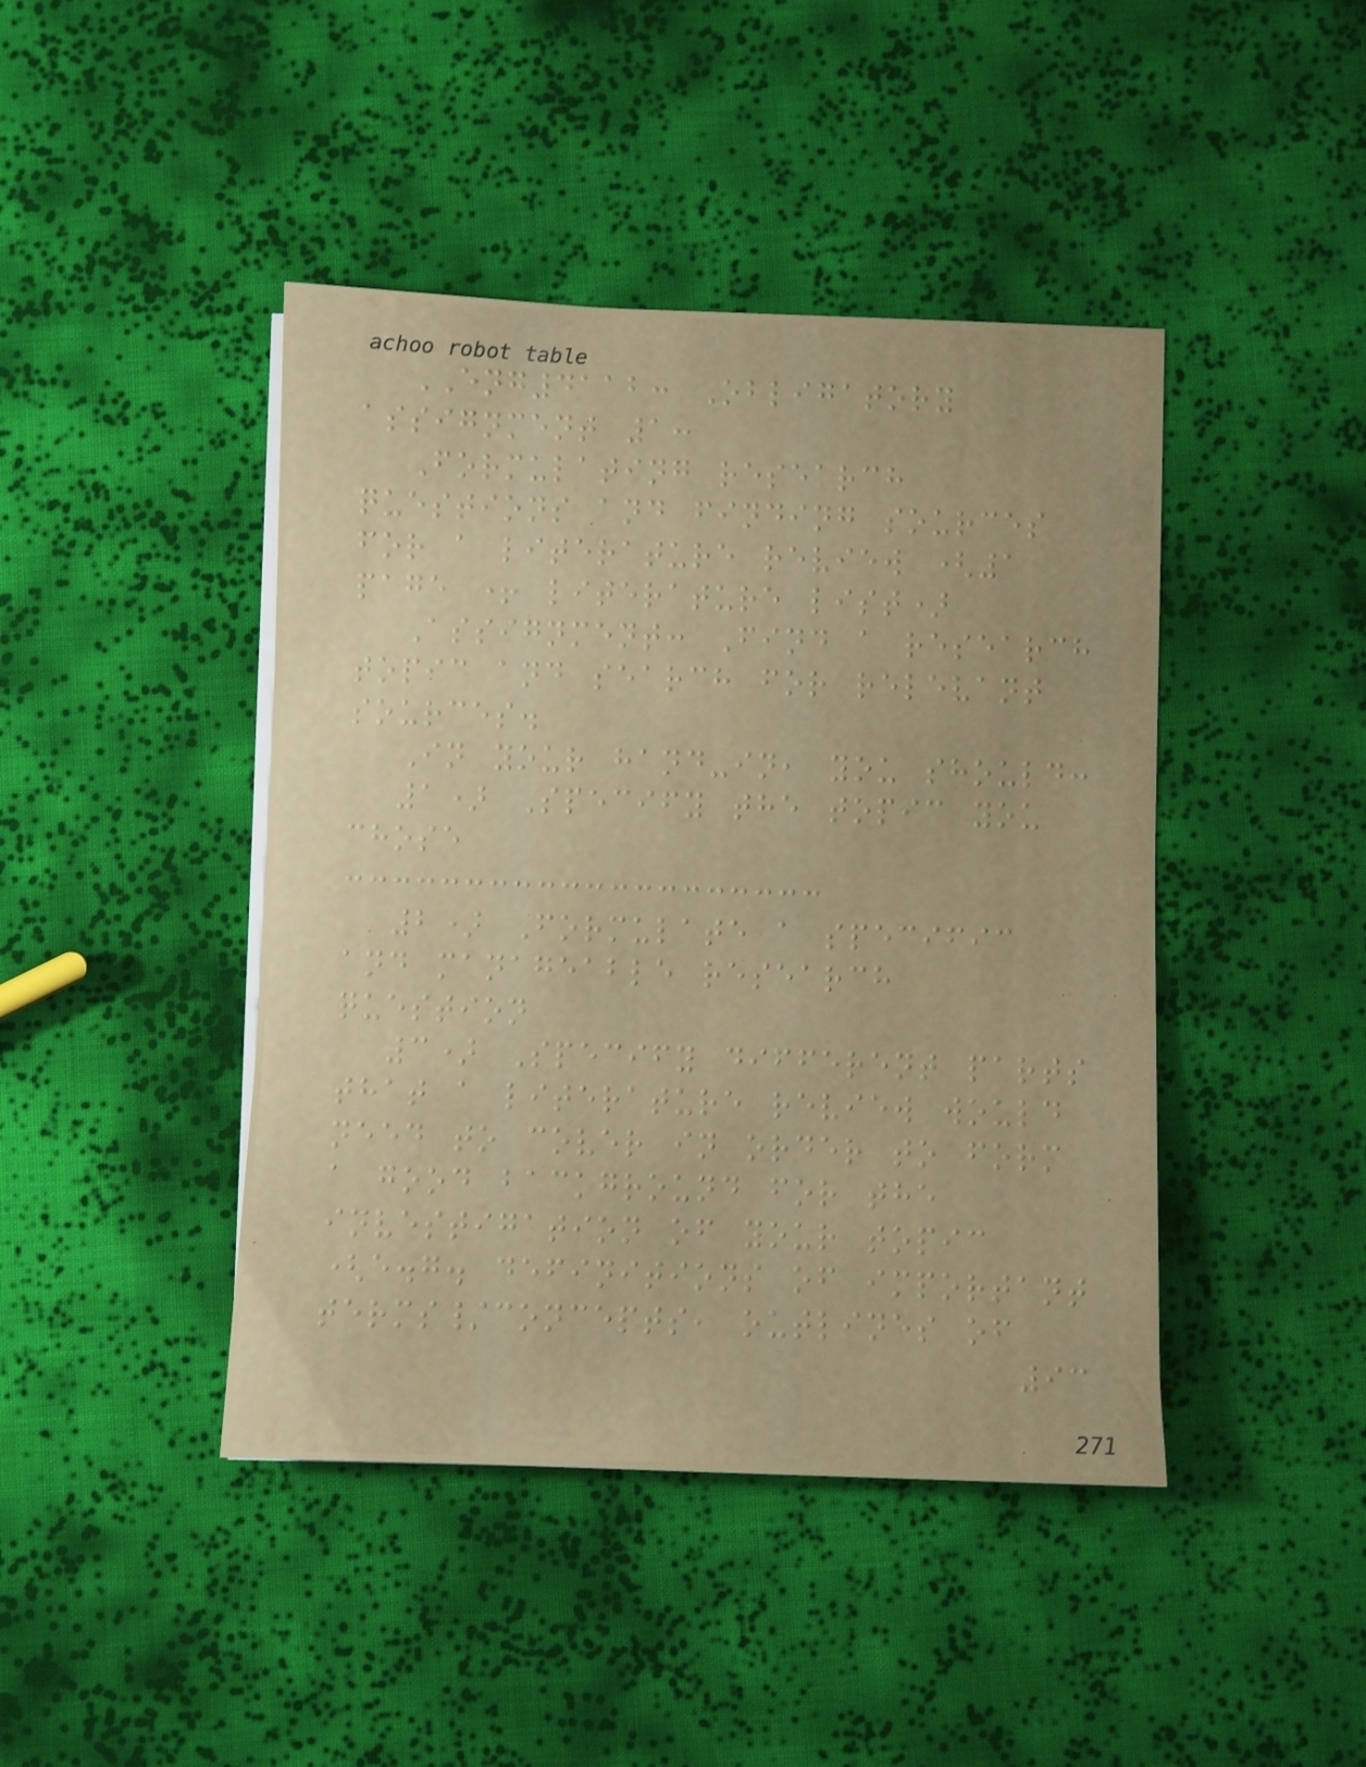ENG4112: Obligatory
assignment 1:
Formulating research
questions and finding sources
for a literature review (1
page + literature list)
Assignment: Find a research
topic and search for relevant
sources.
In your hand-in, you should:
1) Specify the topic you
chose
2) Formulate a specific
and manageable research
question
3) Specify different parts
that a literature review would
need to cover in order to form
a good background for the
investigation of your topic
(e.g. definitions of important
terms/concepts, outlines of
93
